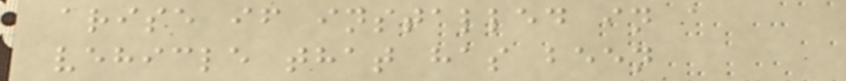arise if installed in a
vehicle that has been
